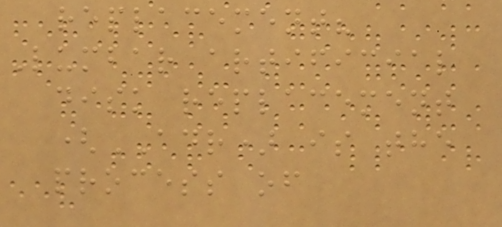replacement?
Lumbar artificial
disk replacement
(ADR) is the
process of
